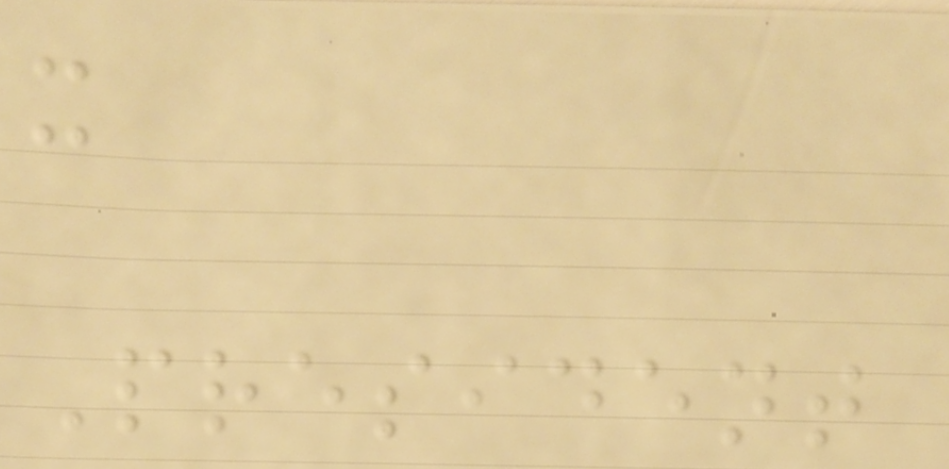x
President
